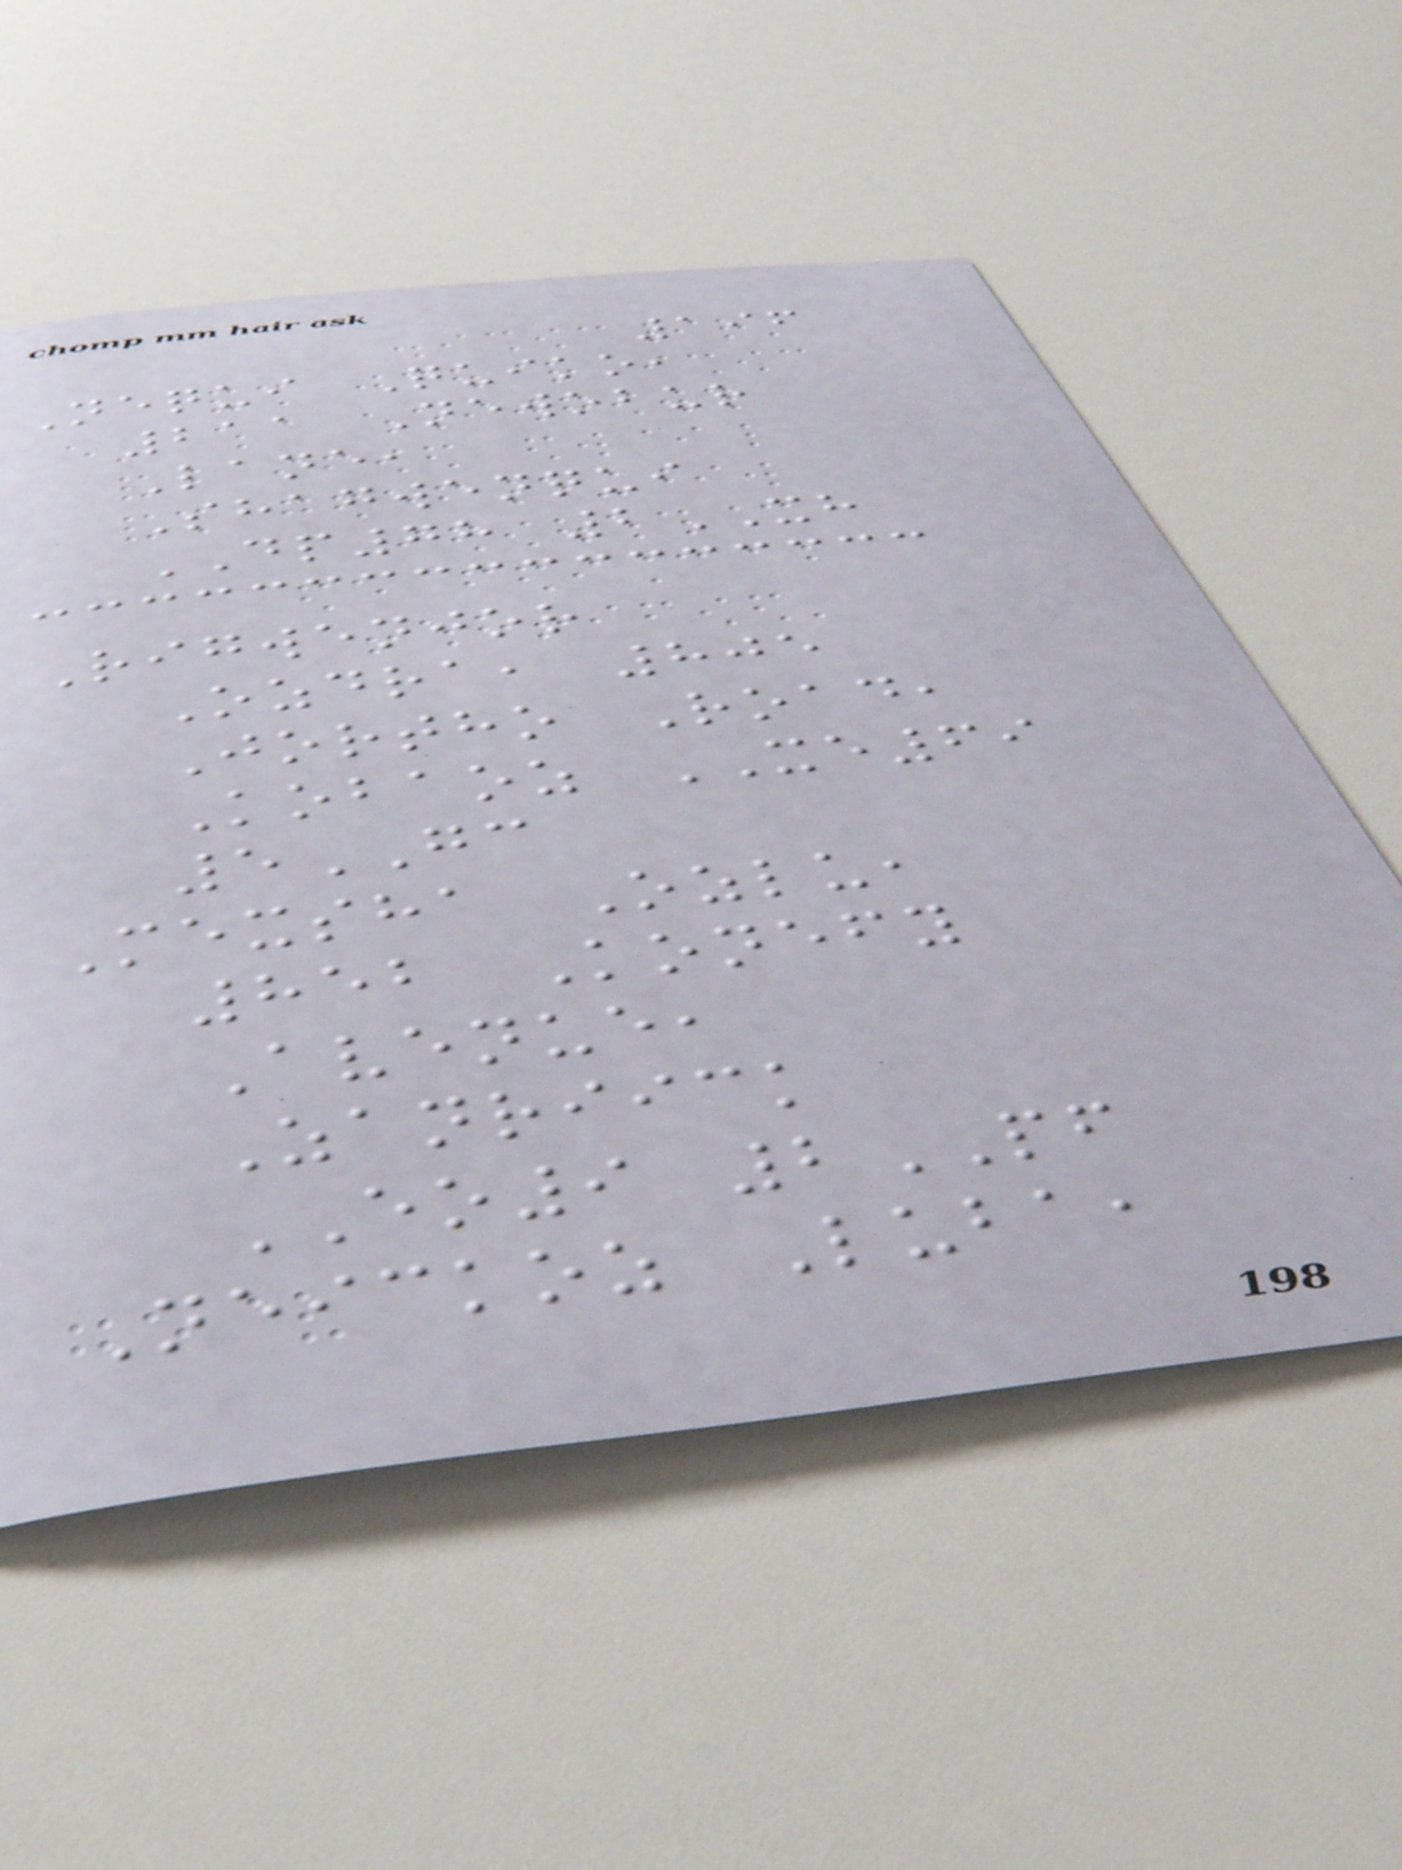196
Nequi Quiko,
211 Newobur
Lane,
Shagwenqui
DP78 2XH
Rigwenjor
Ozdra, 805
Jortho Road,
Kobaoz XE69
5GC
Mexsha Ozlu,
852 Konefy
Avenue,
Zanriick
EO9 2PF
Neickoz Luba,
